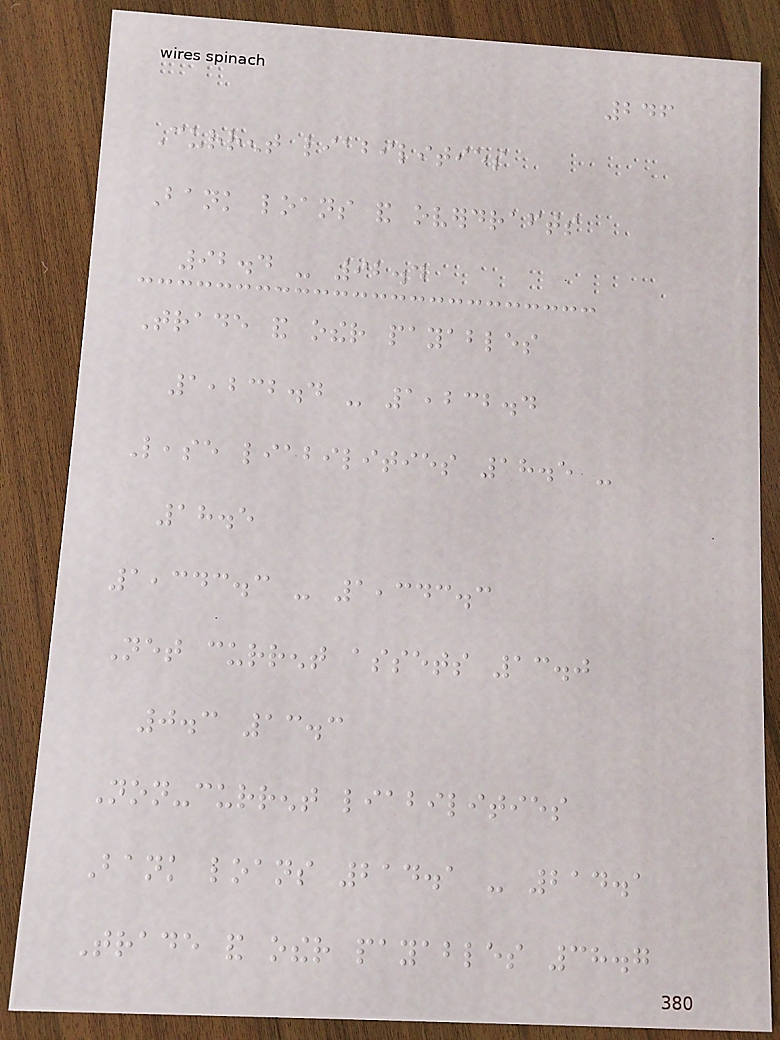246
Current liabilities
Bank loans and overdrafts
92.4 - 92.4
Trade and other payables
1,232.4 - 1,232.4
Lease liabilities 18.5 -
18.5
1,343.3 - 1,343.3
Net current assets 13.0
0.3 13.3
Non-current liabilities
Bank loans 214.1 - 214.1
Trade and other payables 38.7
